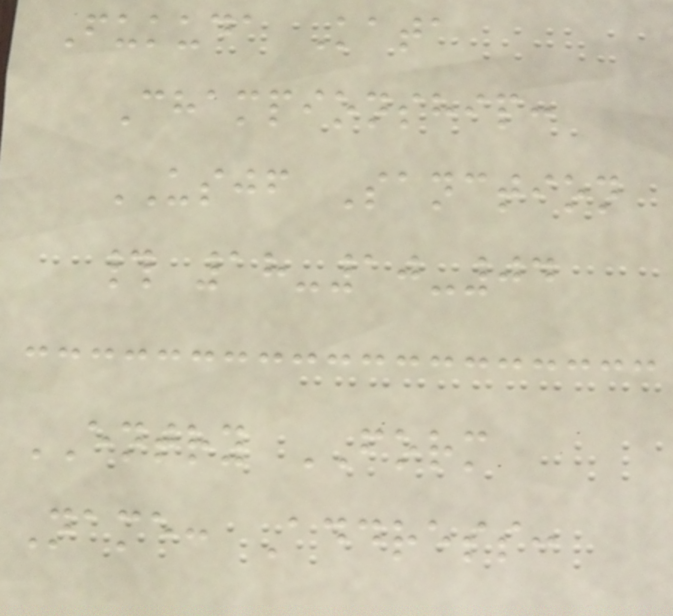Fukuda Kata
Championship:
USJF Sanction
# 18-10-04
ENTRY FORM
Name: Address:
